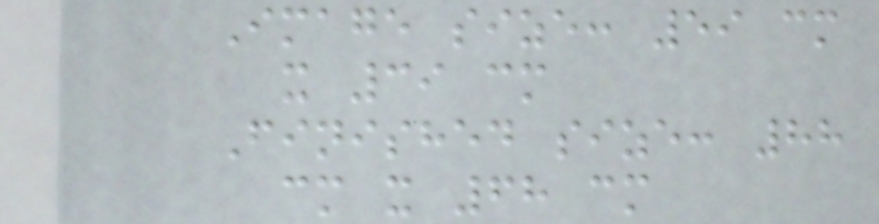Image size: 59 cm
x 39 cm
Finished size: 88
cm x 68 cm
